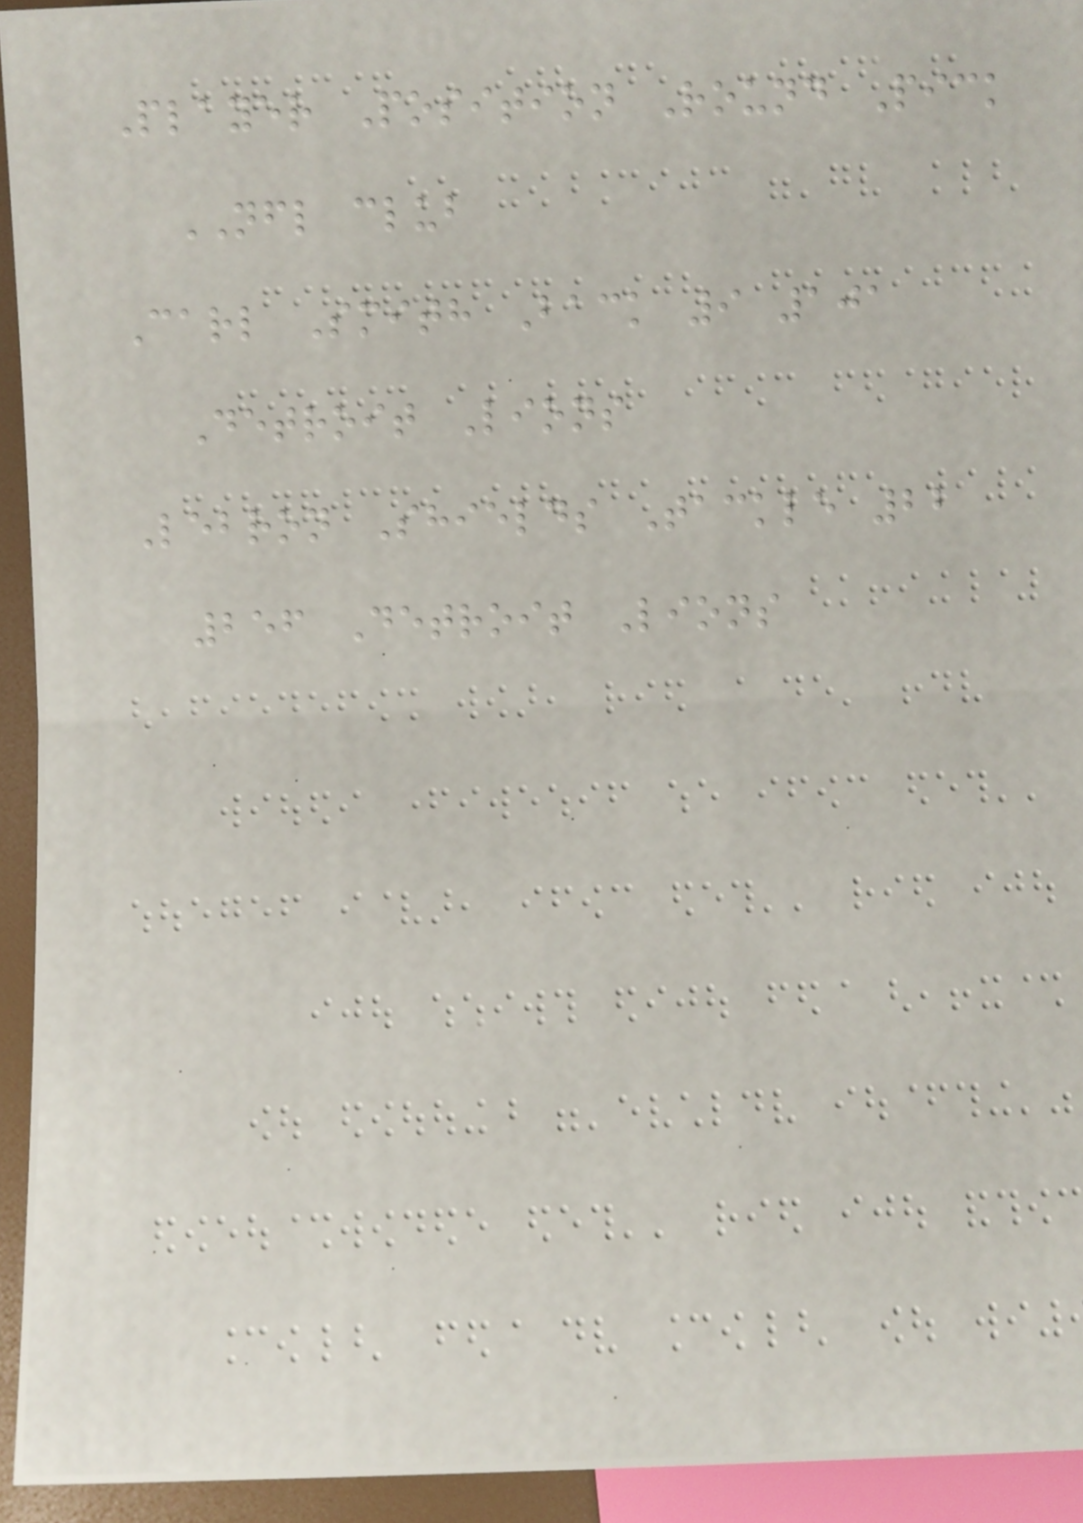Player Position Round Pick
NFL club
Carl Smith Back 9 101
Detroit Lions
Lebron Shields Tackle 22
256 Detroit Lions
